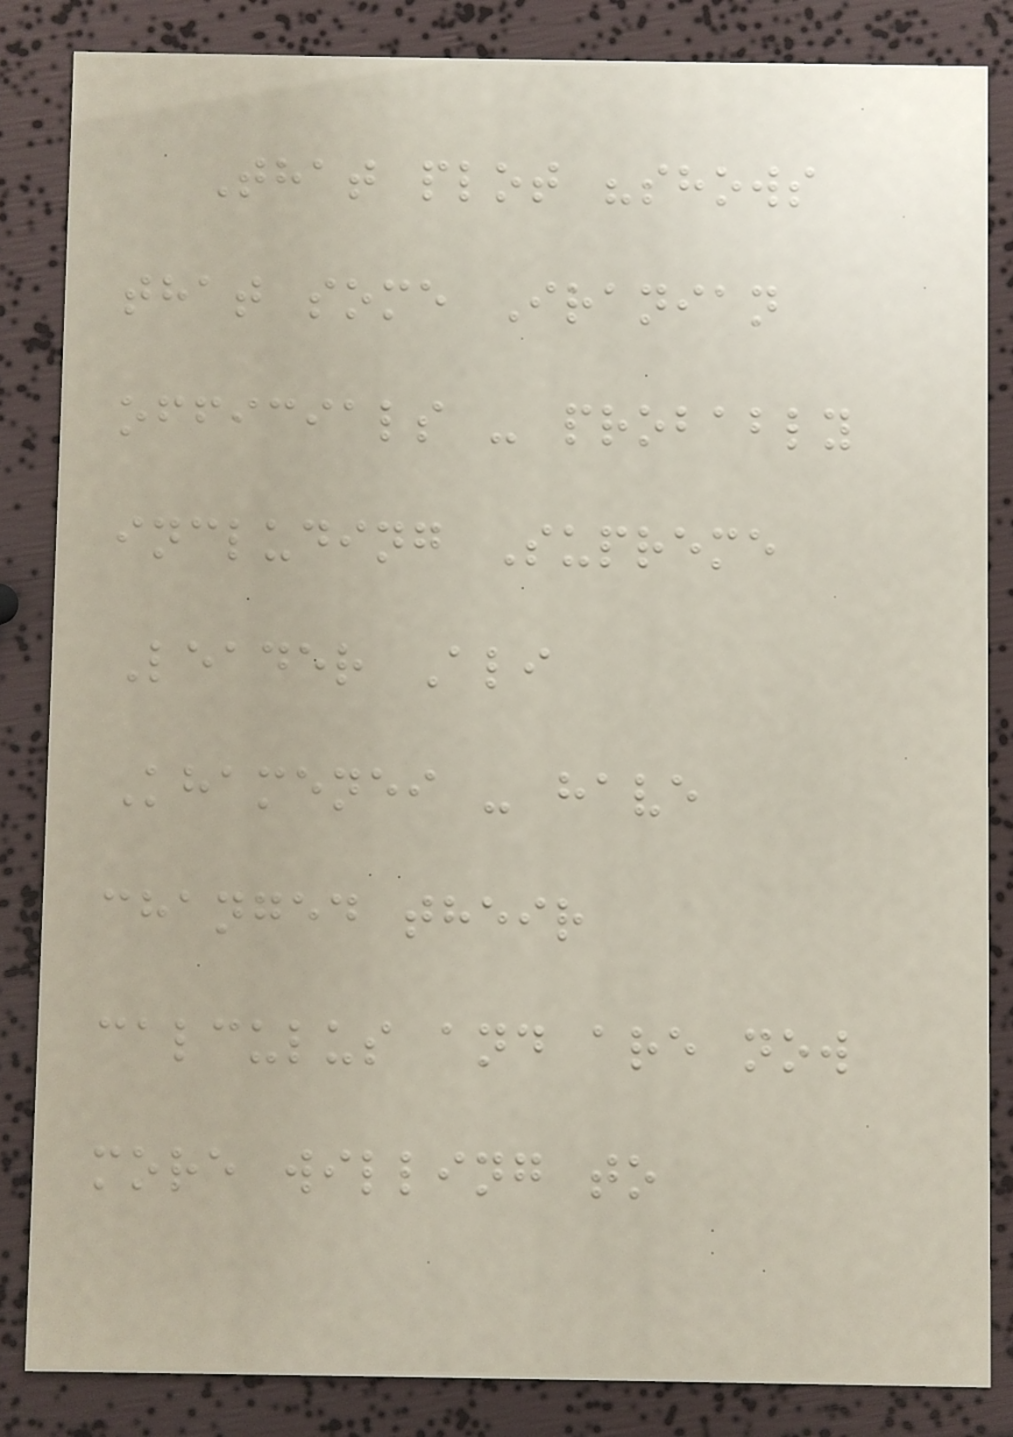That plot "shows
that some Iranian
officials - probably
including Supreme
Leader Ali
Khamenei - have
changed their
calculus and are now
more willing to
